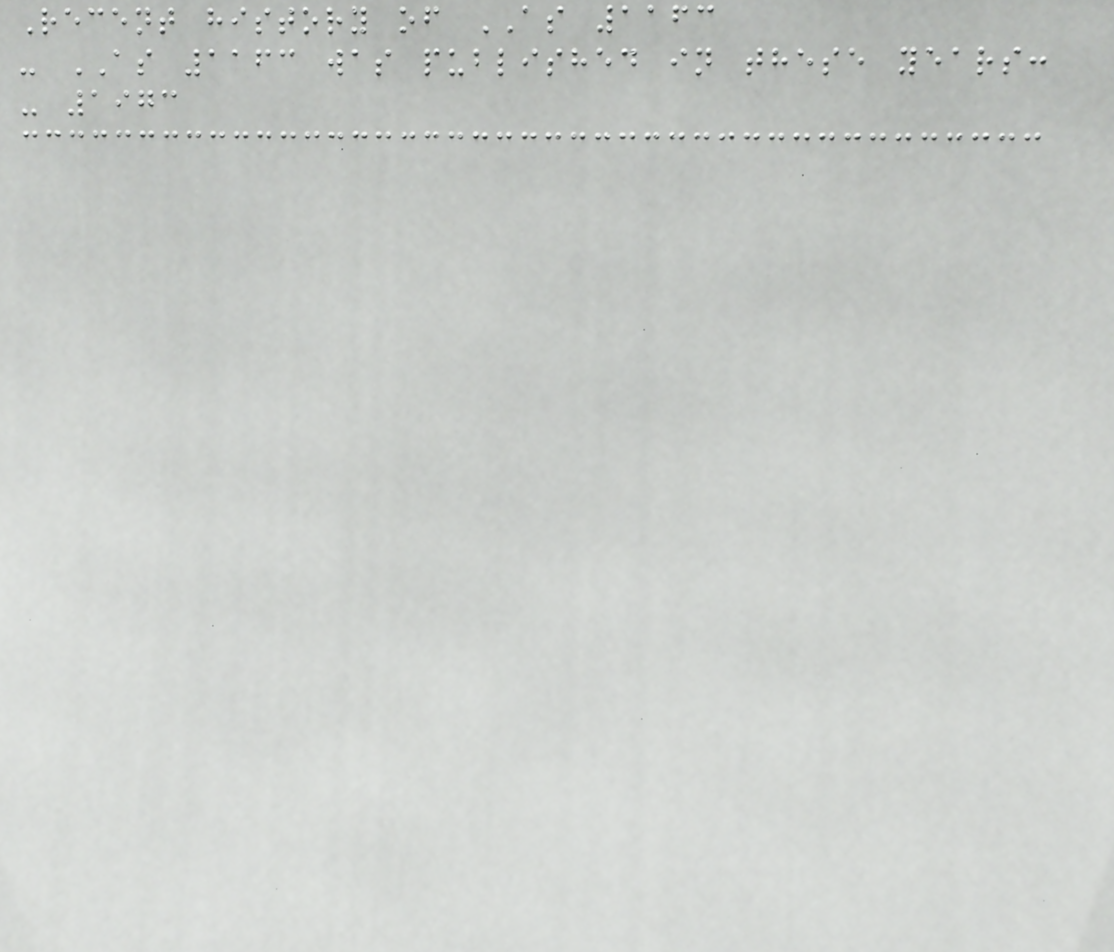Recent history of AS 1163
- AS 1163 was published in these years:
- 1973
